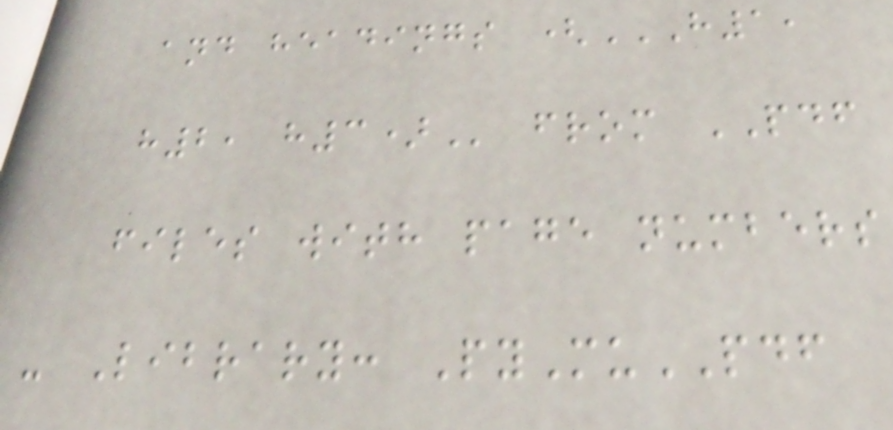and headings (H1,
H2, H3) from PDF
files with page numbers
- Library: PyMuPDF
